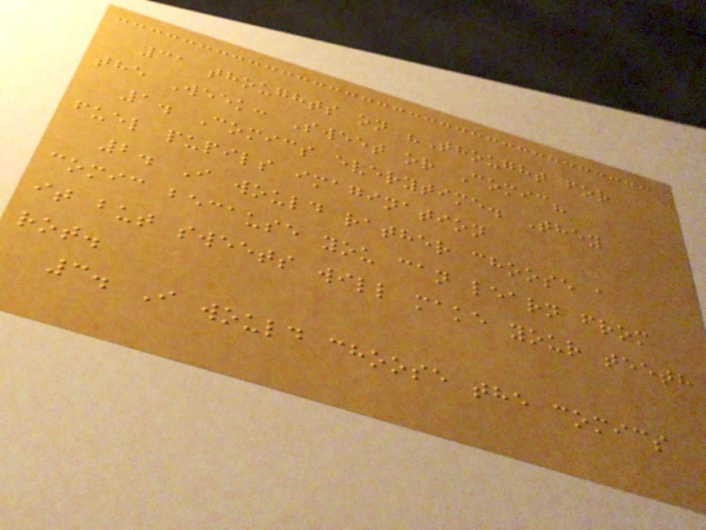31 thoughts on "Thought for
the Week: Sweet or Comic?
1. Comics everytime. They
fuel pupils imagination
2. I would rather choose a
comic because you can learn from
it but sweets will make your teeth
rot.
3. I would choose the comics
